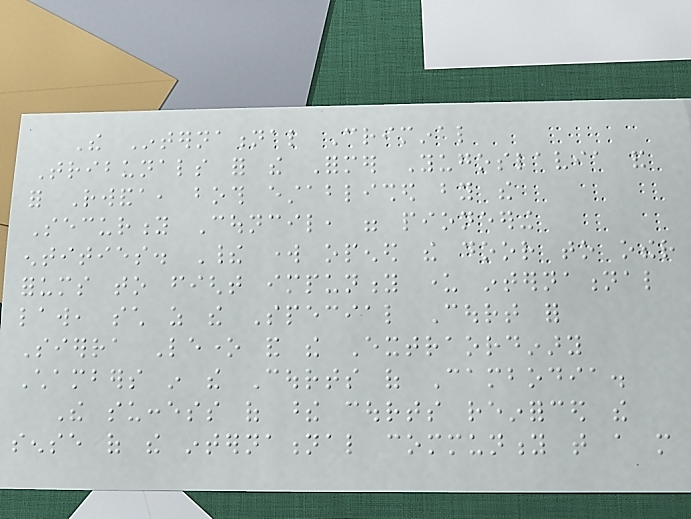The International Criminal
Tribunals for the Former Yugoslavia and
for Rwanda, both established by the
Security Council, were pioneering
entities. Their work opened the door to other
forums to fight impunity under international
law, such as the Special Court for
Sierra Leone and the Extraordinary
Chambers in the Courts of Cambodia.
The success of these courts reinforced the
sense of the international community that a more
